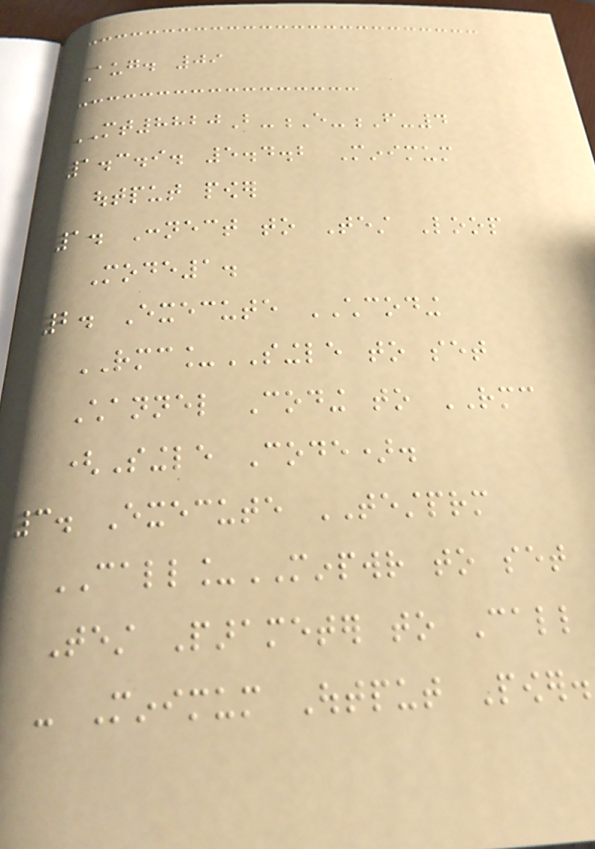Aug. 09
MT8820B-E-F-4
1.3.9. 5.4.2 Minimum
output power
1. Connect to Test Loop
Mode1.
2. Execute CHCODING
RMC_SINGLE to set
Channel Coding to RMC
(Single Code).
3. Execute TESTPRM
CALL_MINPWR to set
Test Parameter to Call
- Minimum Output Power.
